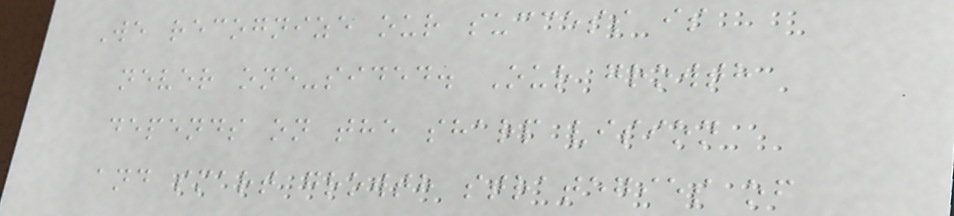We recognize our success is
never one-sided. Our growth
depends on the sharp vision
and smart growth strategies of
